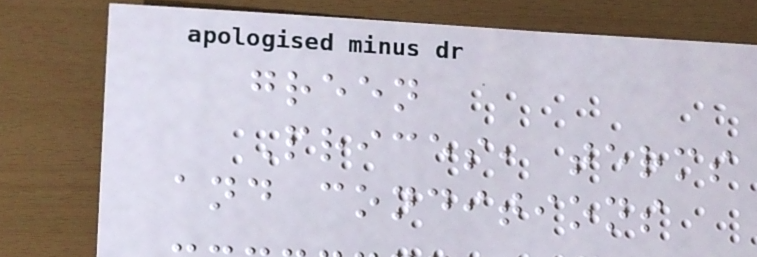green
Prices, terms
and conditions
